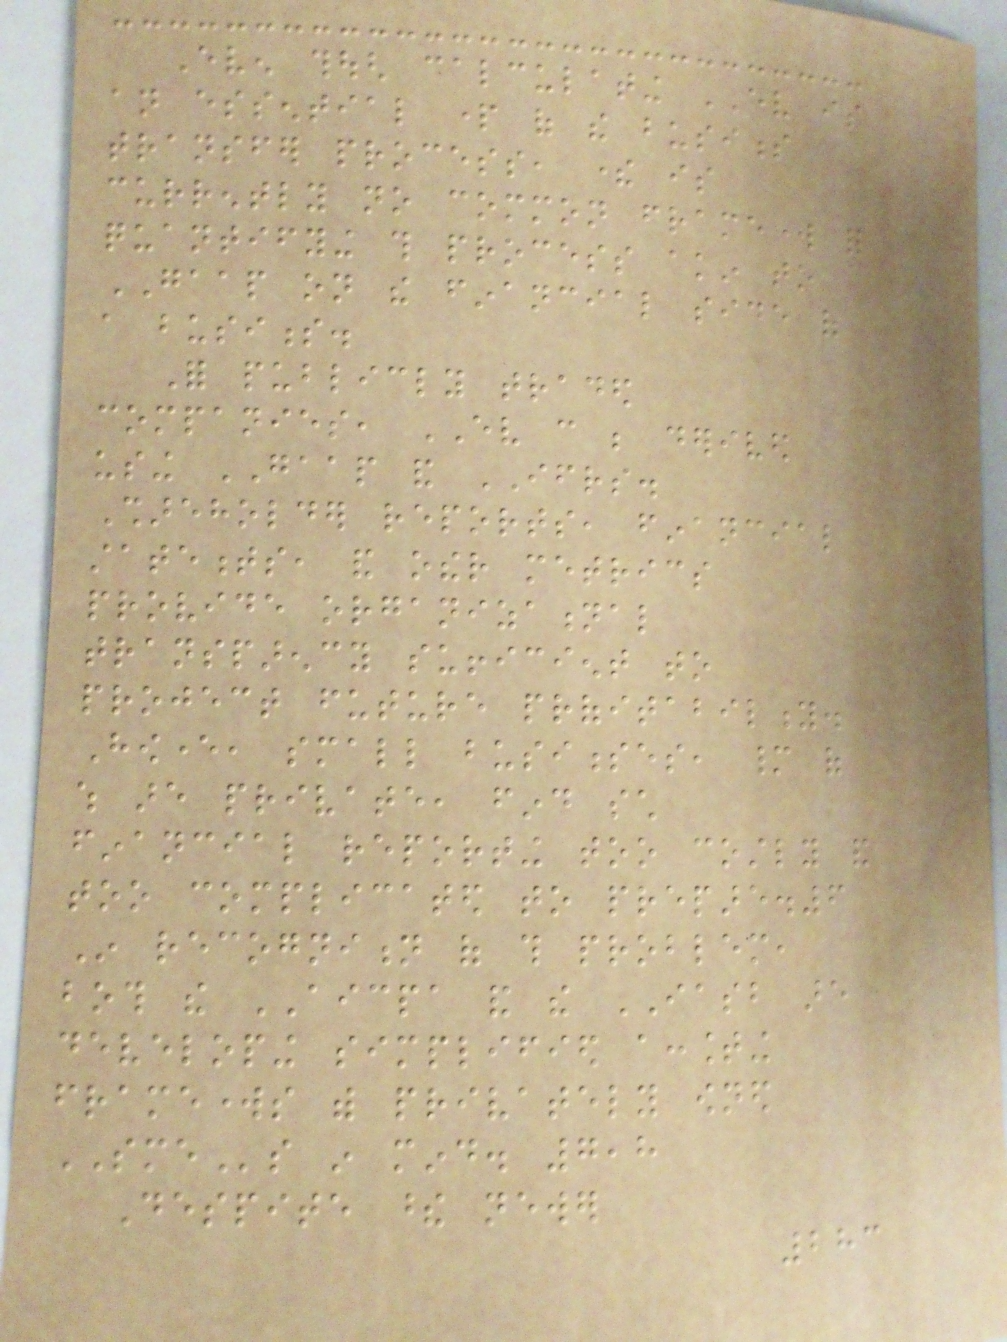Even though calculating EV is
an essential part of the business
transfer process, there is
currently no common framework for
quantifying this process akin to
GAAP on the financial side of
a business.
For publicly traded
companies, EV can be derived
using GAAP and IFRS.
Shareholder reports, financial
statements, and other metrics
provide organizational
transparency sufficient to
project future profitability.
However, small businesses, many of
which are private, find such
financial reporting too costly and
too complicated to prepare.6
In recognition of this problem,
both the AICPA and the IASB are
developing simplified accounting
frameworks with privately owned
SMEs in mind. 7,8
Despite these newer
283
